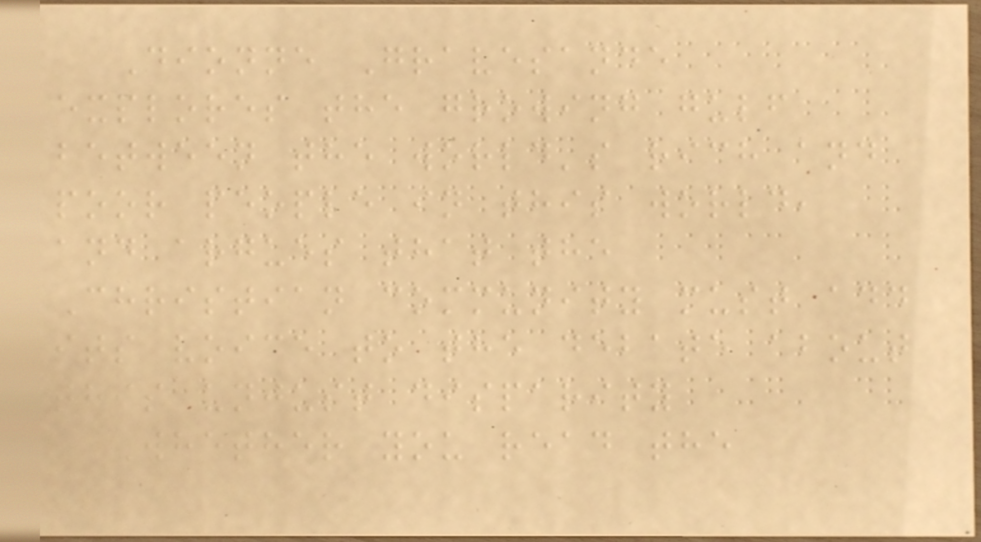Dionne Gravesande
explores the growing gulf
between the world's rich and
poor people in this world,
and argues that the
Christian community must add
its voice to the debate about
this unjust disparity
Whether you read the
